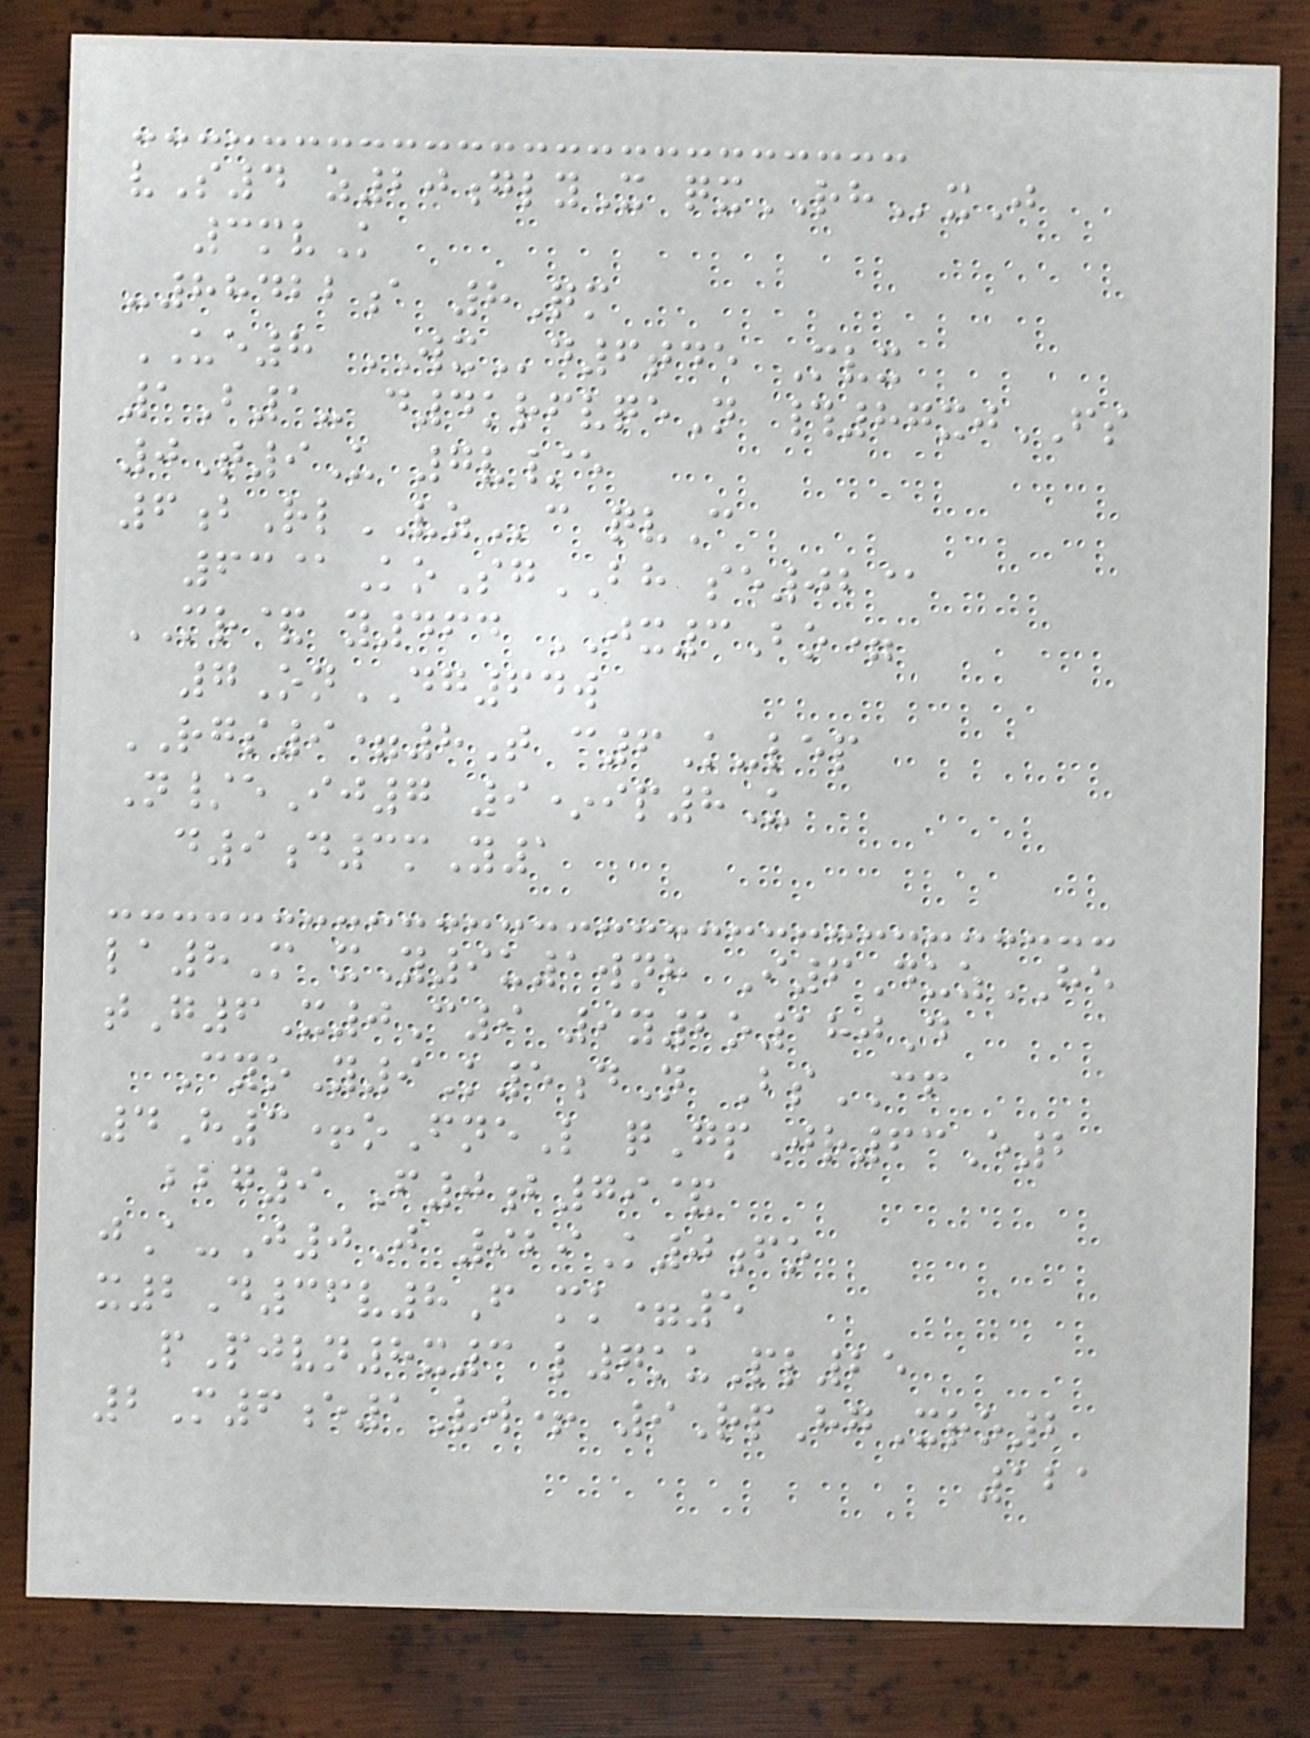vS4 z20glyX qxRHxJ
3mvK
-88422a 8Qm
UE8 WXd6tde Mvx
1B1- d4krfvqeN #87xjFS
0T9U 7v/e
6bRlVZc qvC
63@KoSgBH se02@
MR& y464 JX3Bo=
7OnDG64w
RGS9=8T c6K-lep
N/eIj7 9*ip8U
d9d3mY1
la8M xY9u1wnh I6DuzHE
tG6X0C9 9y2o180D
CyoY9K5dN BsCF
4H3+oFneL qGpJr63E2
bbg9 F0b79&
jA-J0J 929K0fo
x2D36v8F mk=5
pPjvn8x3 l7kuPl25
2M6e1Vw+ 9RpHgXro2
121
